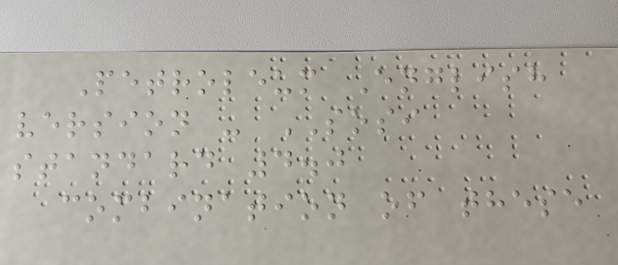Petroleum English
version - SOSI
standard 4.0
combination of these
